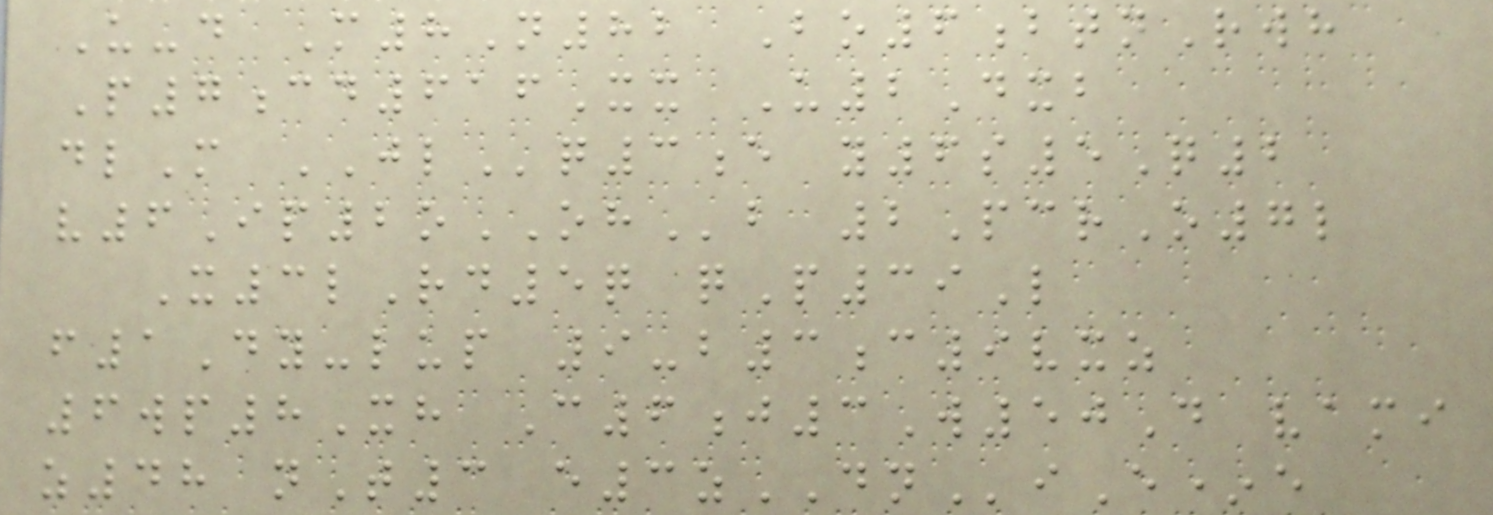U-d M8N82 Bo6btnRwh
P7cd616Xx U2Dxb
dlM JLq3e y6s5Q2
v6Ip2oOHb 2PcrO7l
X3lRd5q qP39L
f1Dy-lup 9-b3c9vxz
6wp8Xh C6j3W50D vami
z48 nT3 e3zDNiE*e
